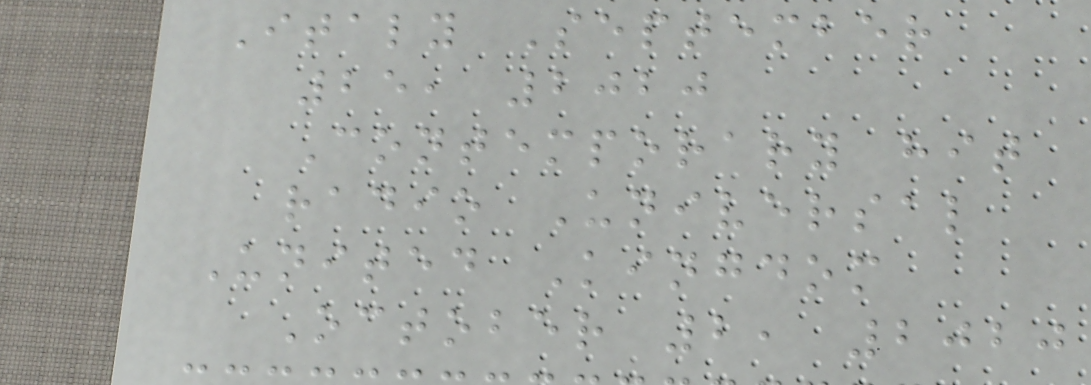Italy September
25, 2020
Contemporary hit
radio Universal
United Kingdom
October 2, 2020
